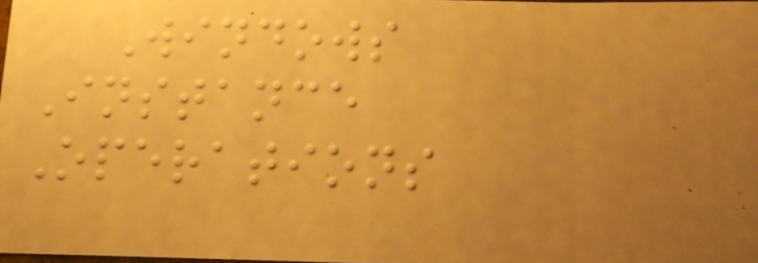Windows
Instance
Operations
